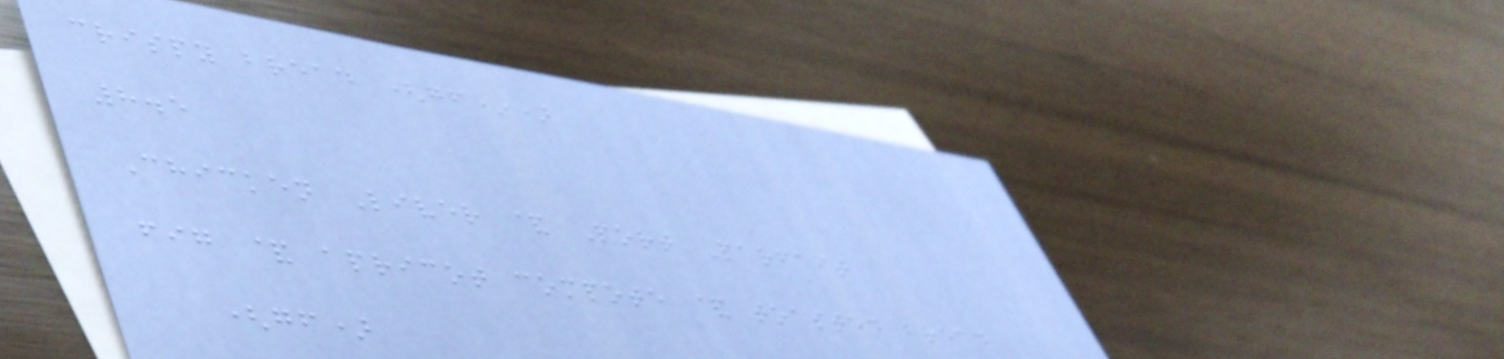crispy bread (gf*)
8.5
Chicken Liver & Port Parfait
fig & apricot compote & toasted bread
(gf)
